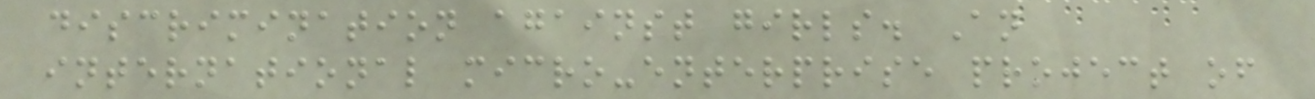discrimination against girls. An
international micro-enterprise project of
